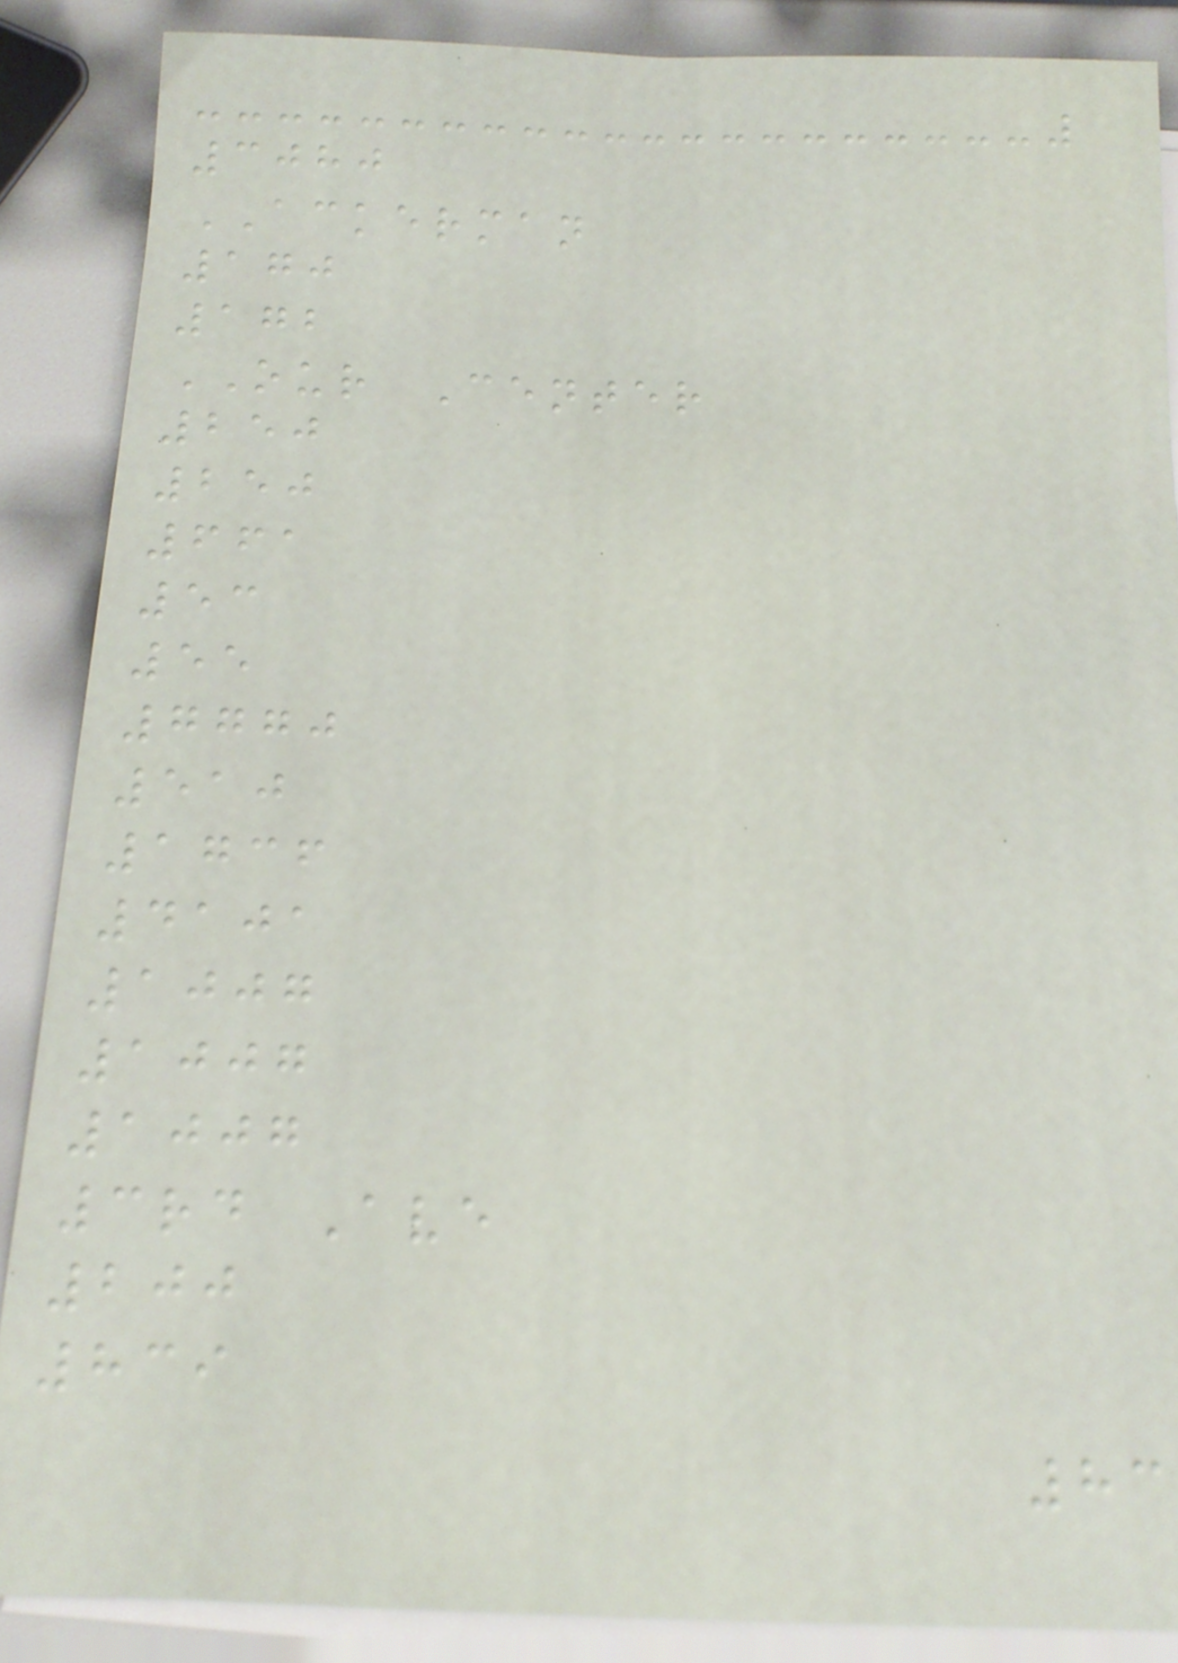3080
ACKERMAN
170
172
OUR Center
250
250
661
53
55
7770
510
1736
4101
1007
1007
1007
3rd Ave
200
839
83
